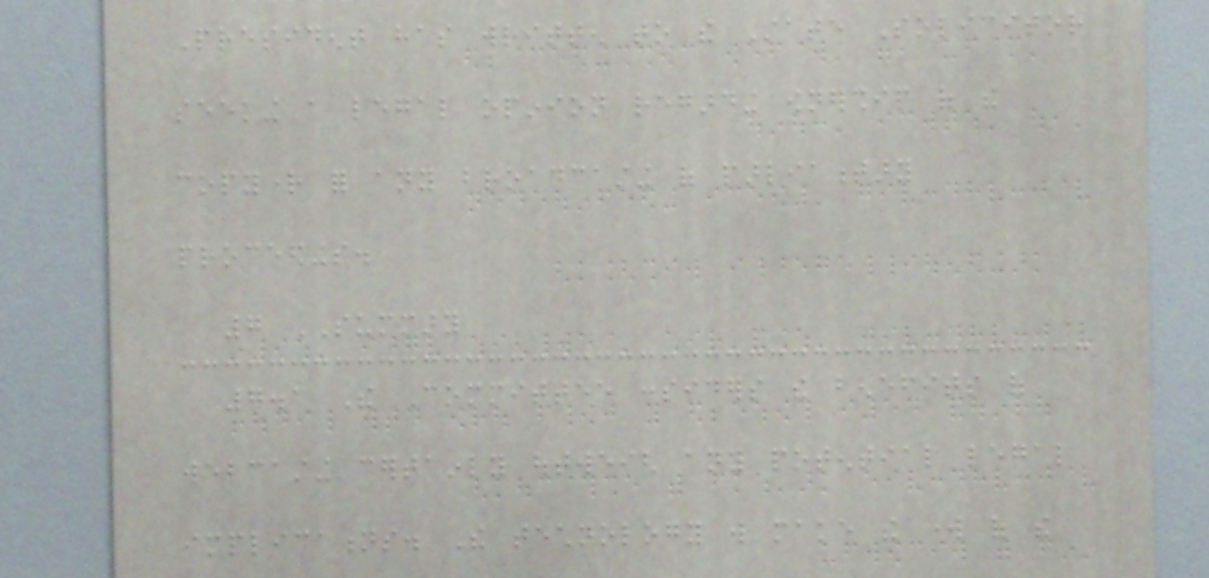President has written to the State Solicitor
seeking a legal opinion regarding ownership of the
copyright for any broadcasting of parliamentary
proceedings.
7 SUMMARY
7.1 The Committee considers the benefits of
webcasting certainly outweigh any potential legal
implications. The technology will make the work of the
